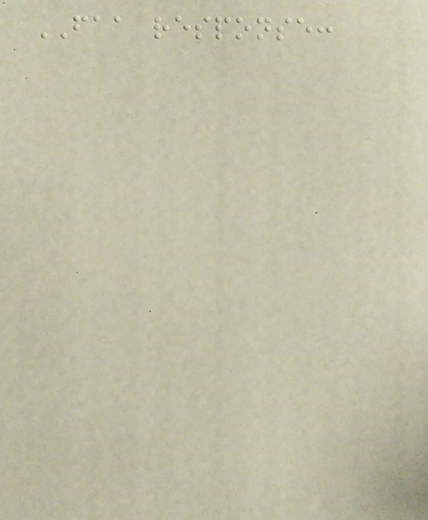FAA response:
